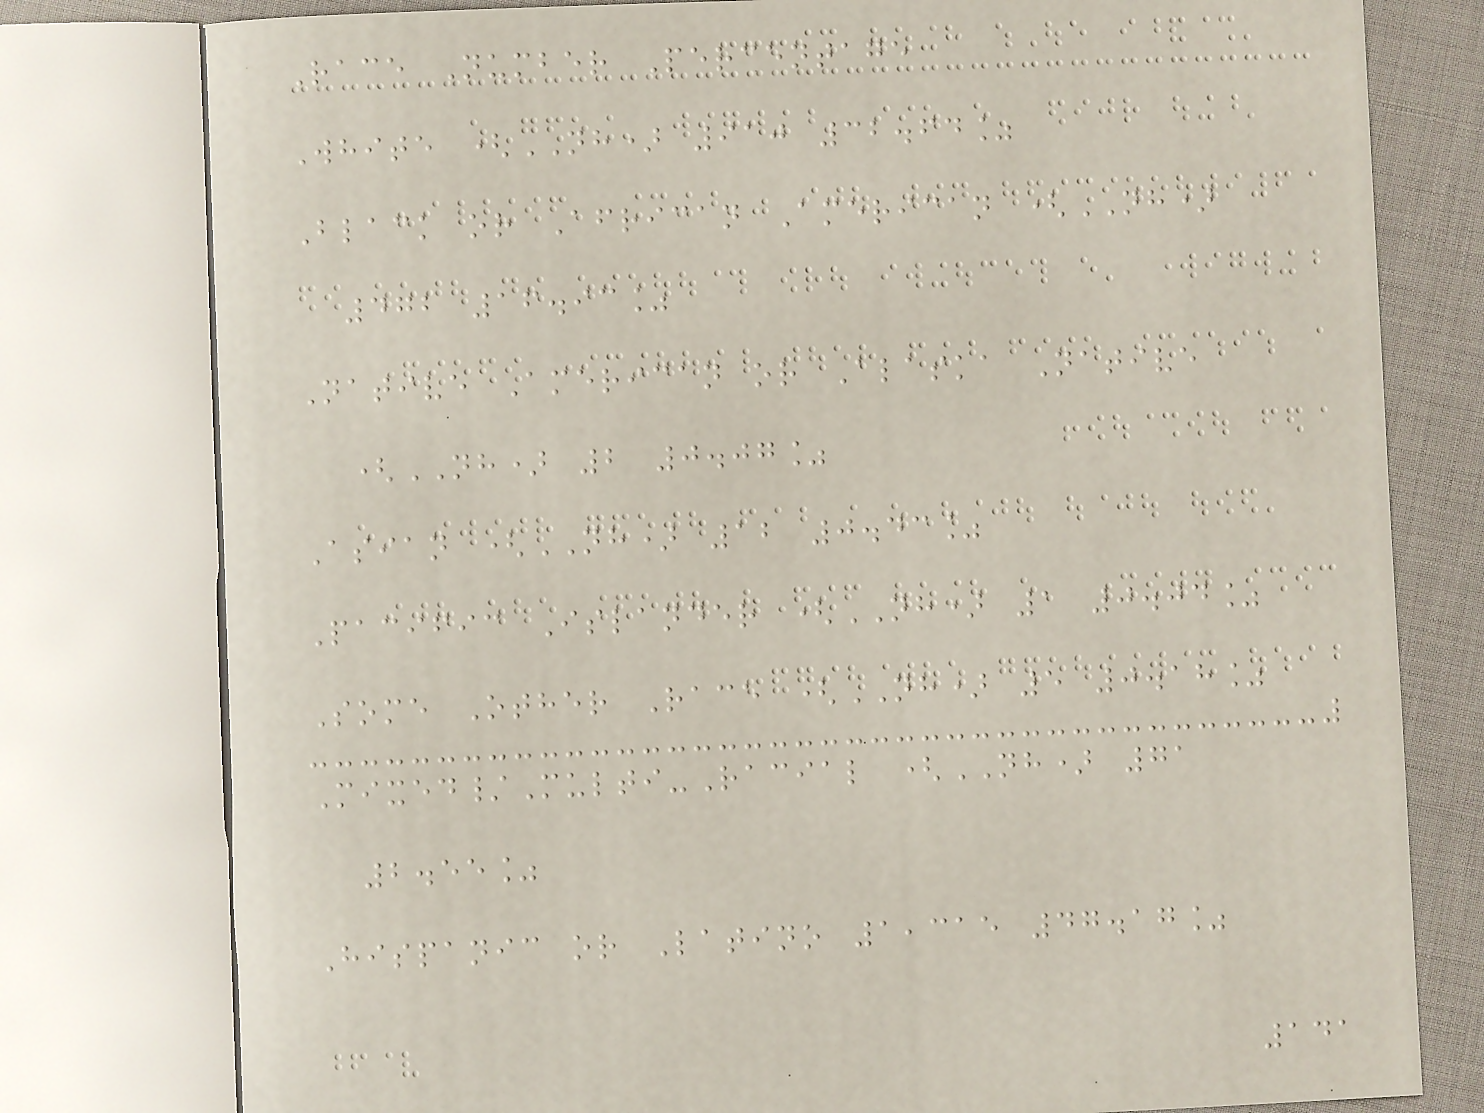Race Number Percentage
White (NH) 910 32.64%
Black or African American (NH)
472 16.93%
Native American or Alaska Native
(NH) 2 0.07%
Asian (NH) 12 0.43%
Pacific Islander (NH) 1 0.04%
Some Other Race (NH) 5 0.18%
Mixed/Multi-Racial (NH) 71
2.55%
Hispanic or Latino 1,315 47.17%
141
